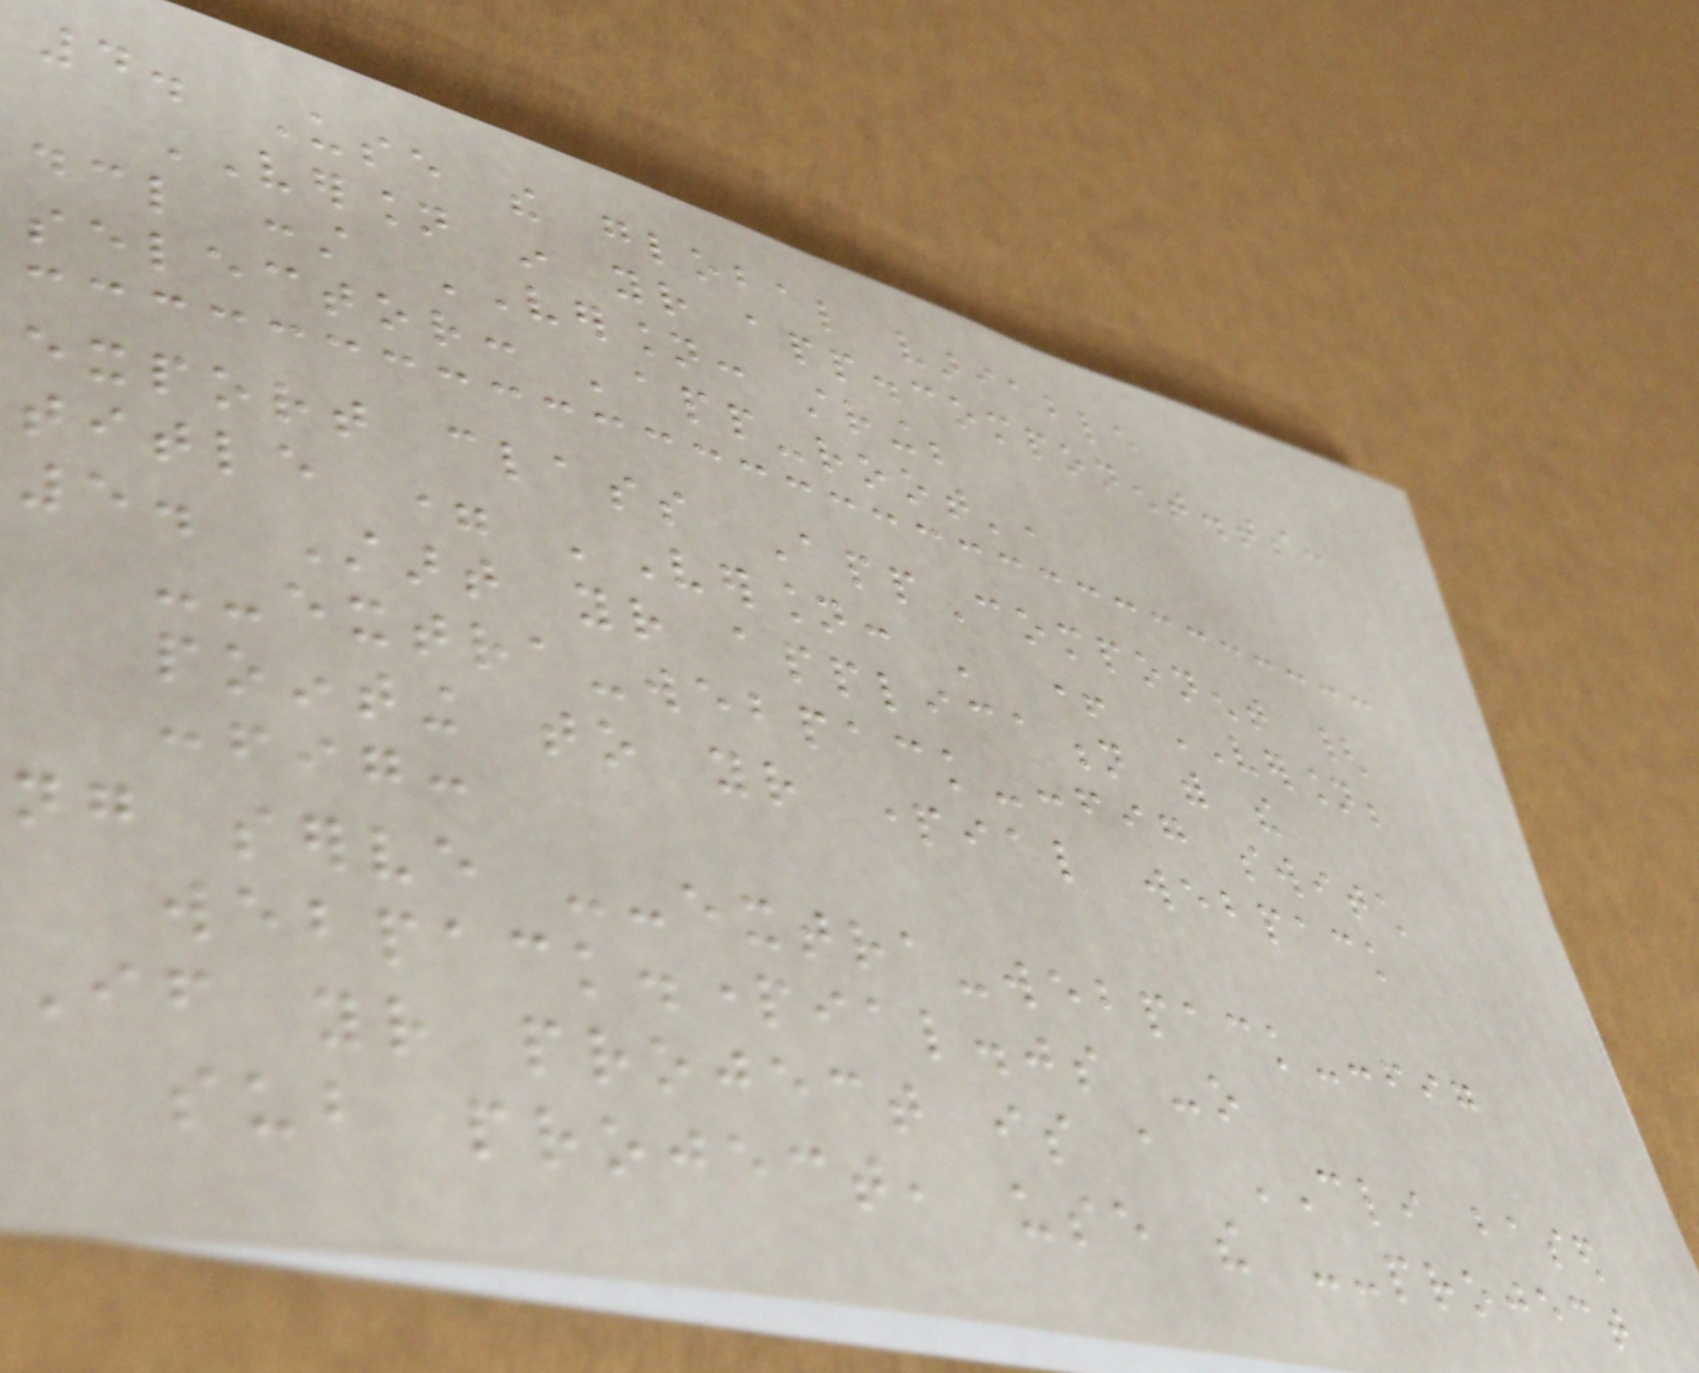4. Use the global variable
VERSION in your app.component.ts:
declare const VERSION: string;
selector: 'app-root',
export class AppComponent {
title = 'Version: ' + VERSION;
5. Start your application with the
--extra-webpack-config switch
pointing to your partial webpack
config:
ng serve --extra-webpack-config
webpack.partial.js -o
If your project is a CLI based
sub project, use the --project
